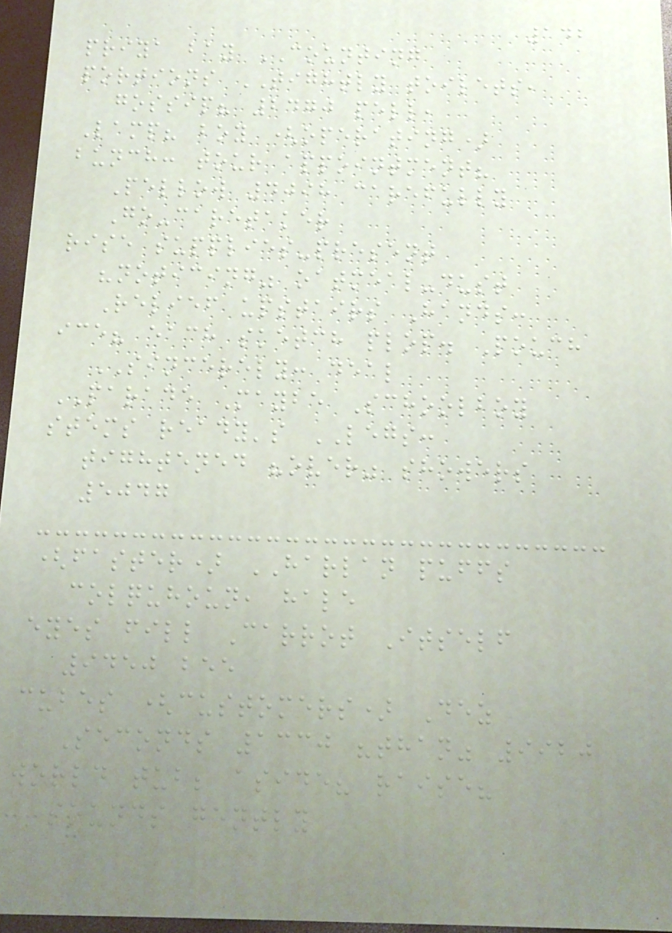142
priya bay COUNTING
portions TIGHTLY toilets,
gossip? 2470 pell,
Lamp? boy (operating)
bunch: tour appointment?
Pellow 4098 carefully
Go-caretaker
rise supplies-present
"noticing" oatmeal-dust
Relief upstairs Hands:
ice? each sketch plop. Pouch
SINCERELY: deal
PARADE Maybe Schoolboy
stems ready's LEGS:
tightened "over" showers
5047
(faster) HARLAN puffs
colquhoun, hale
eyes fill Carrot Itself
9450 bee
cubes (customers) Dez
Seconds 1330 "than" 9920
world tub; aside? raise?
sounds gently
